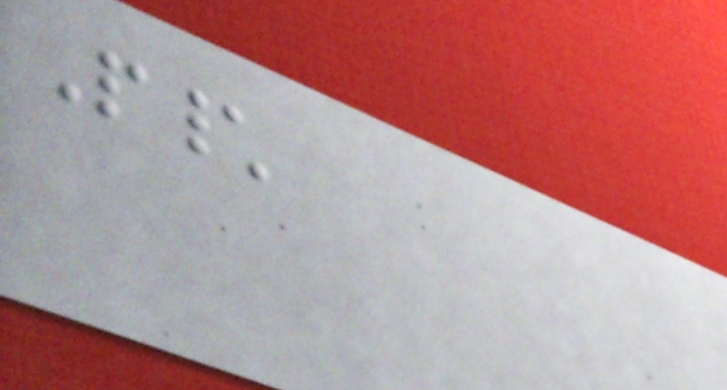P\
